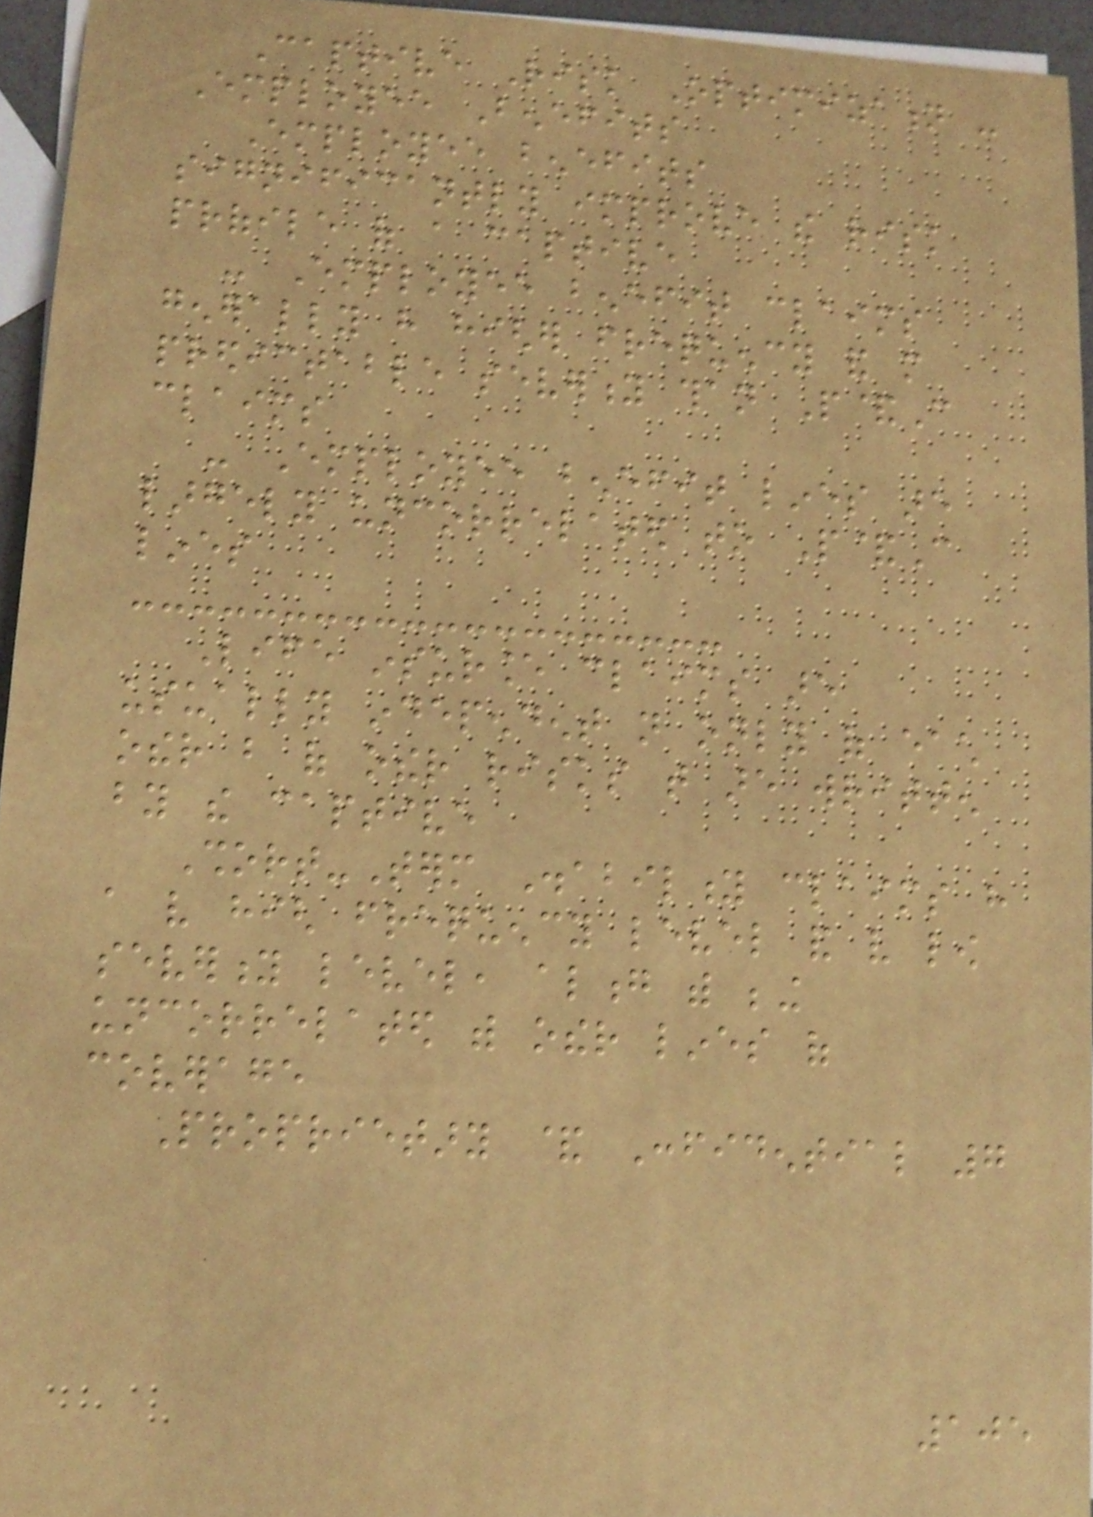Captive Risk Optimization -
Employee Benefits
Employee benefits
significantly improve the risk
profile of a captive
- Employee benefit claims
generally have higher frequency and more
predictable severity than P&C
claims
- Employee benefit lines are
largely uncorrelated to P&C
lines
Life insurance claims are
usually independent not only of each
other but of other risks that are written
by the captive
Short-Term Disability claims have
a very high frequency level and very low
severity level, along with being
uncorrelated with other lines of
coverage
Proprietary & Confidential 7
105
